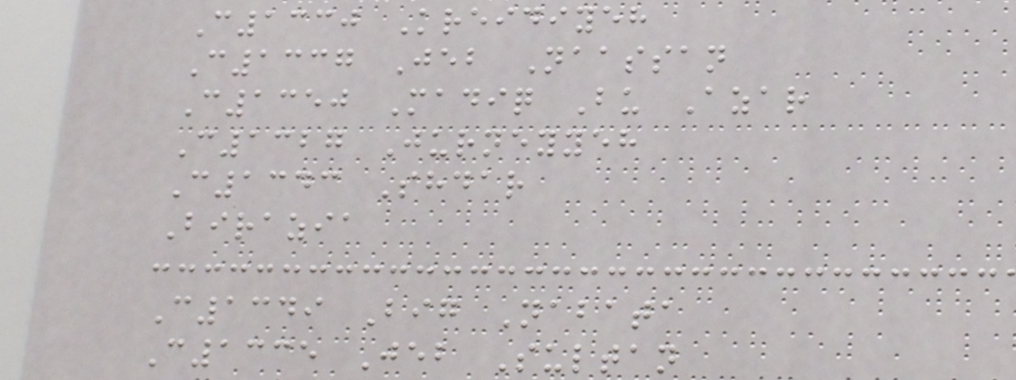C1330 Kreidiyeh
C1337 Jeb Naassan
C1350 Madiq Bu Azar
C1327 Jurneyyeh
C1343 Shdar
Birazia
C1349 Big Nabata
C1335 Jeb Sultan
